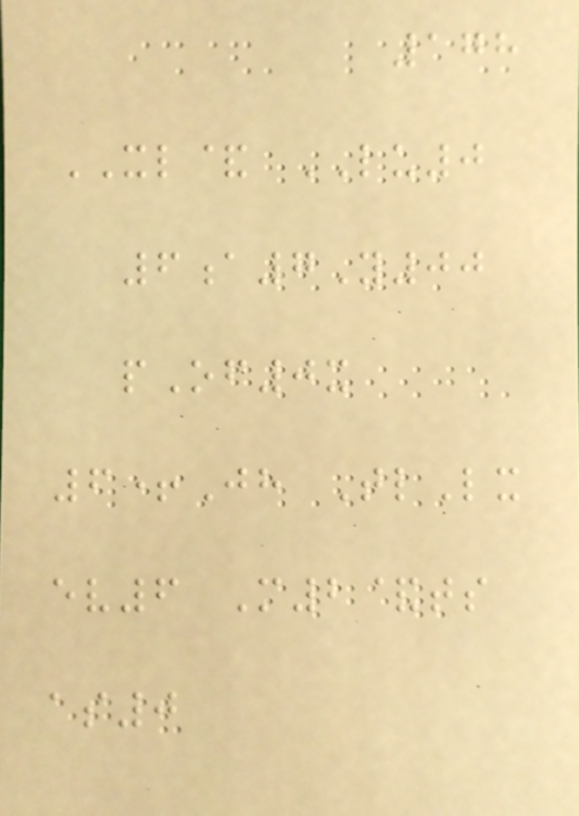178
XL& LU0
6a7Y00
pOf0x
6+Jh TlLx
ev6 M2&ts
as0
